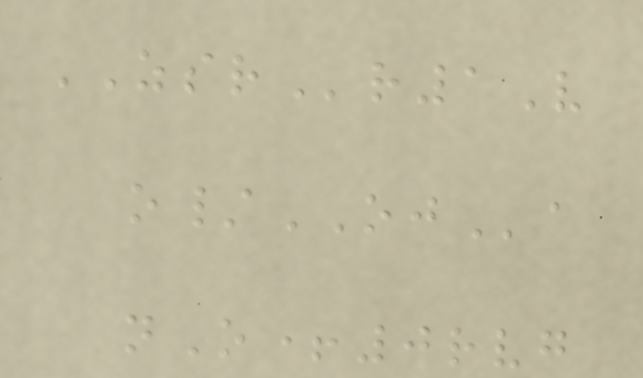ZSRr1V
o/OJa
nO+0rvg
